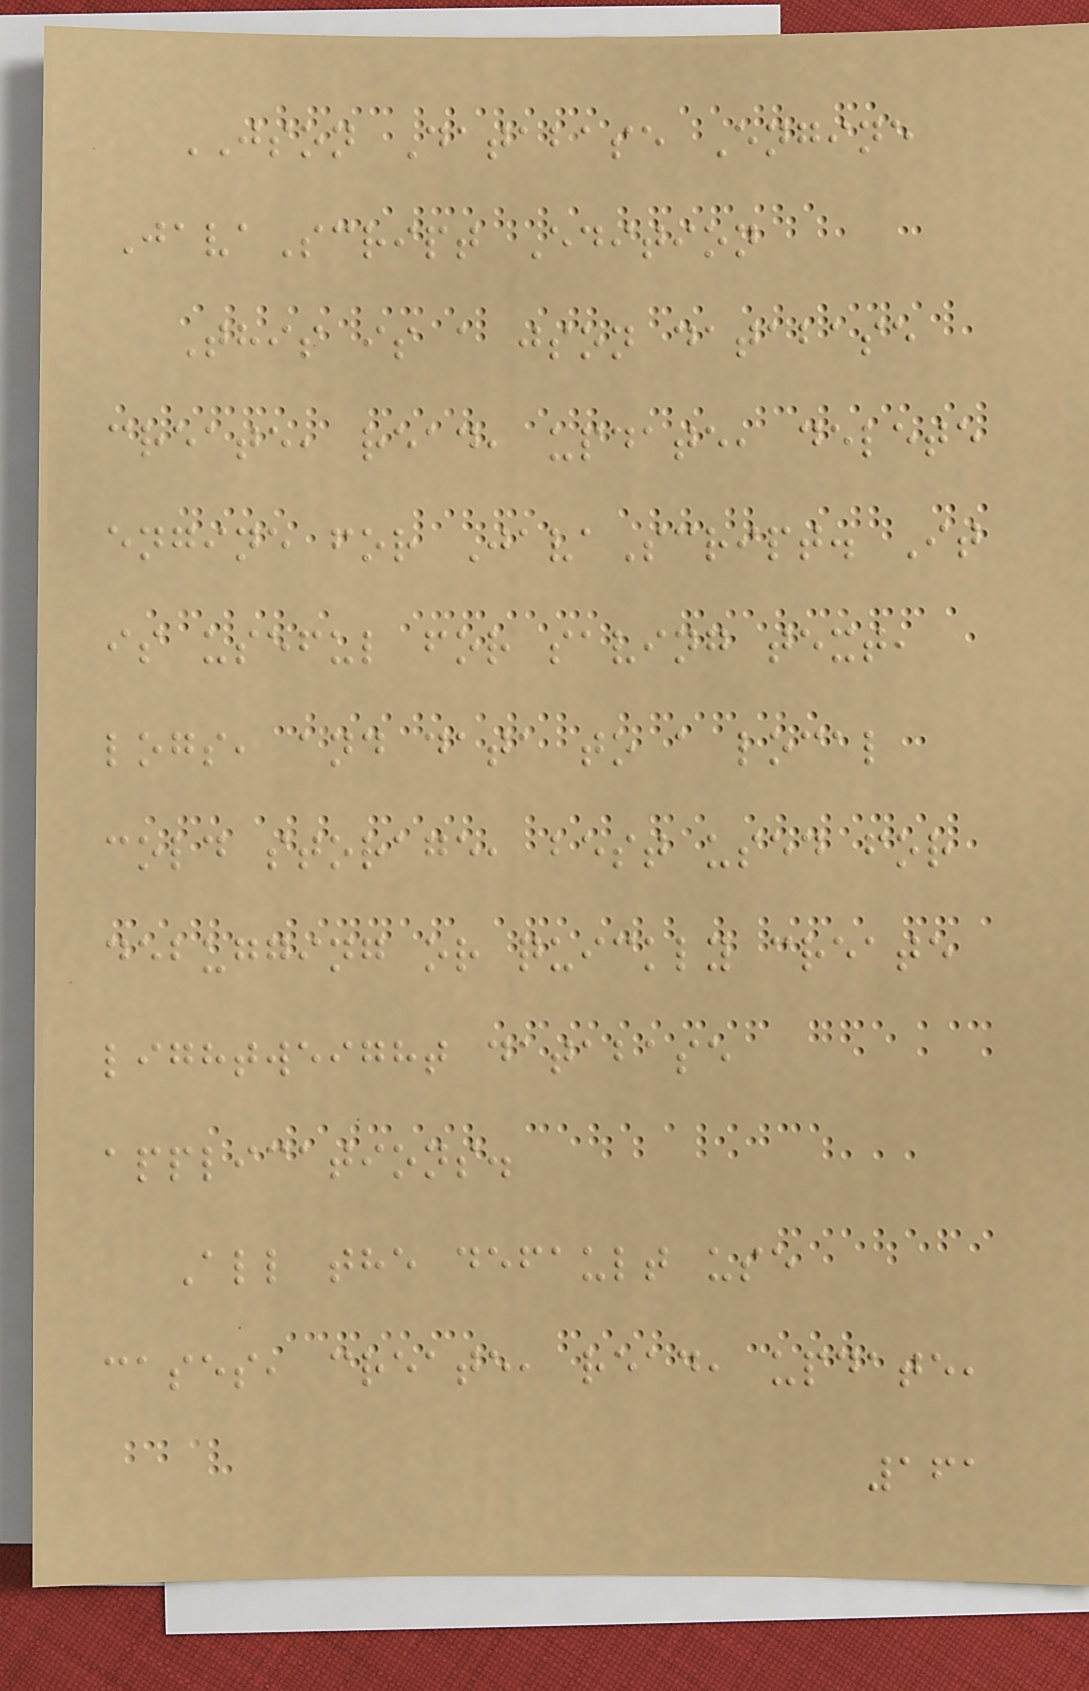JSON Database Engine
JavaScript Edition
This is a json database
create, read, update, delete
engine for JavaScript. It
is useful for saving text,
logs, and data to a local
cold storage, best used for
debugging or quickly create
lightweight database
applications.
All the default use
cases, create, read, update,
161
